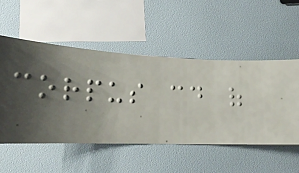corpus could of
